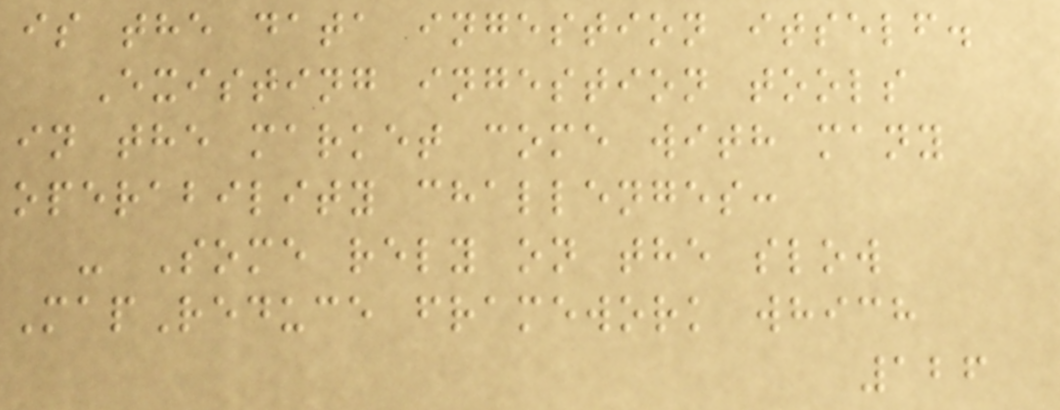is the data ingestion itself.
Existing ingestion tools
in the market come with many
operability challenges:
- Some rely on the slow
MapReduce framework which
126
